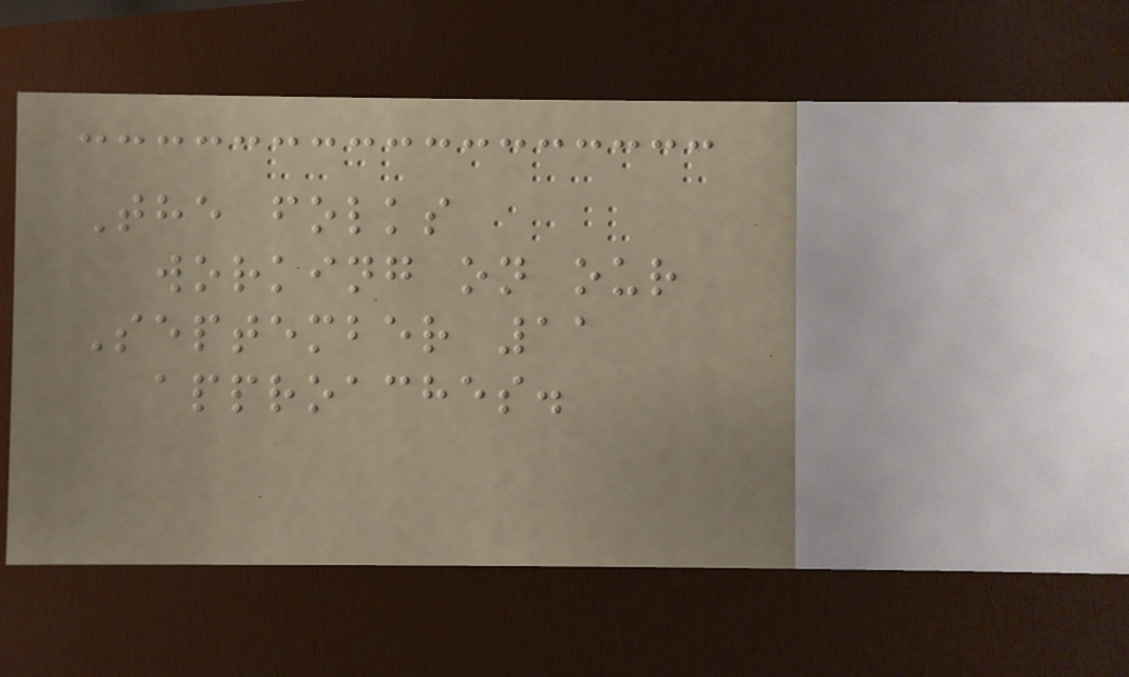The folks
working on our
September 11
approaches.
